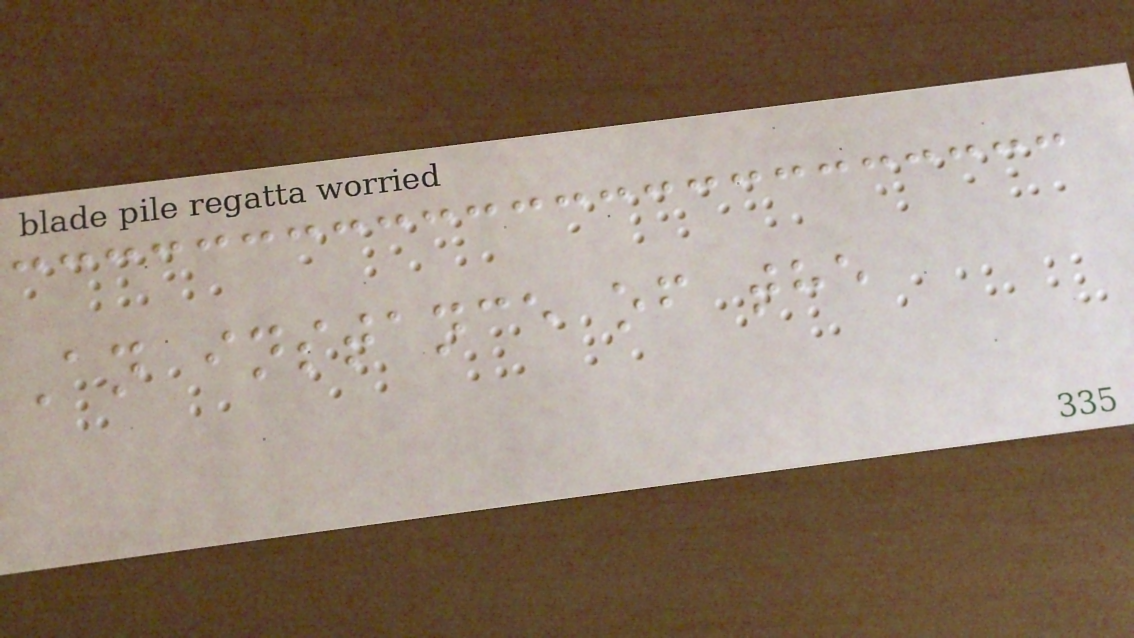An instance of the
